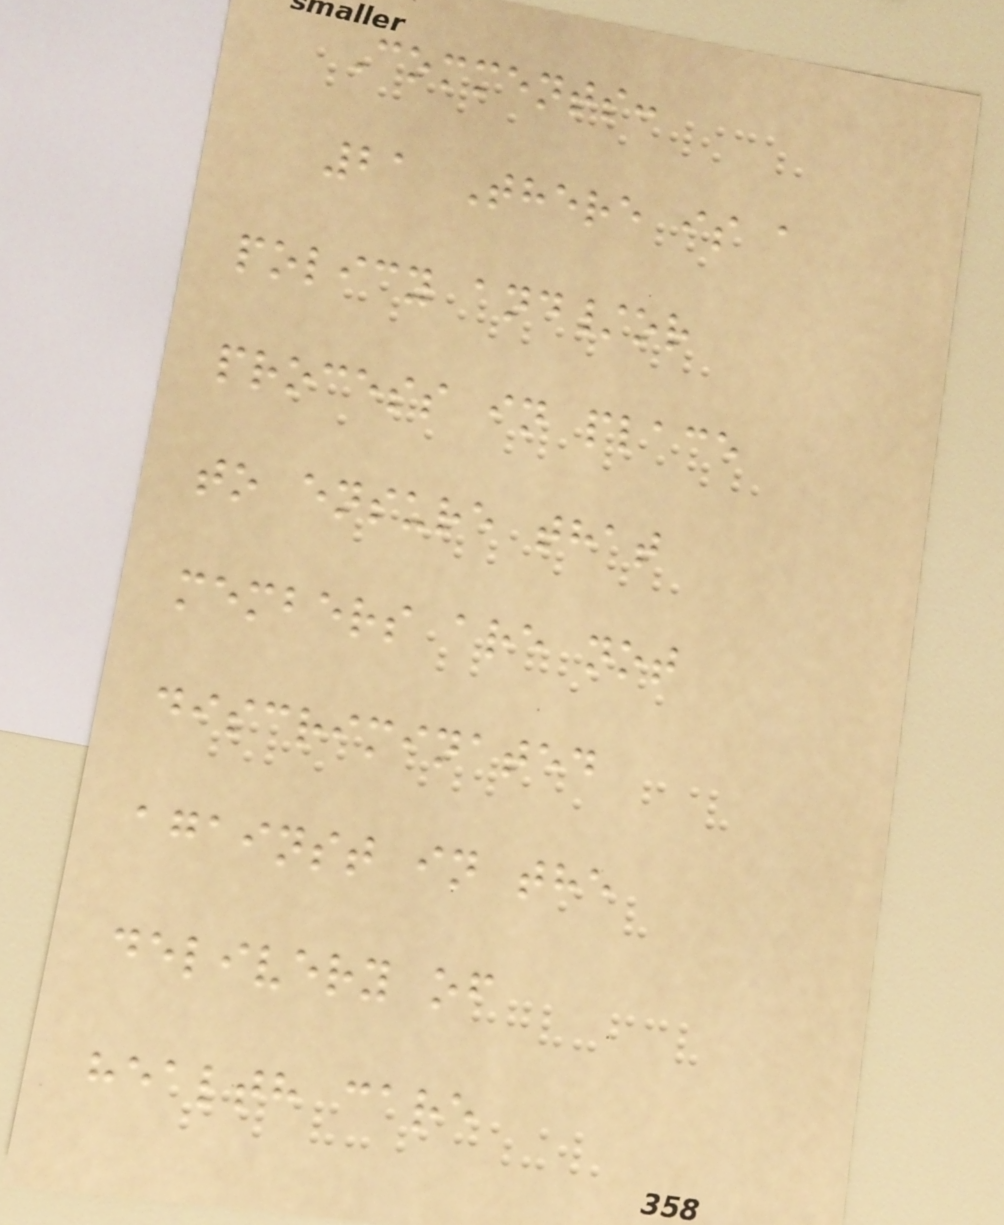Comments:
21 There is a
policy and/or
process in place
to ensure that
members are not
discriminated
against in the
delivery of
health care
